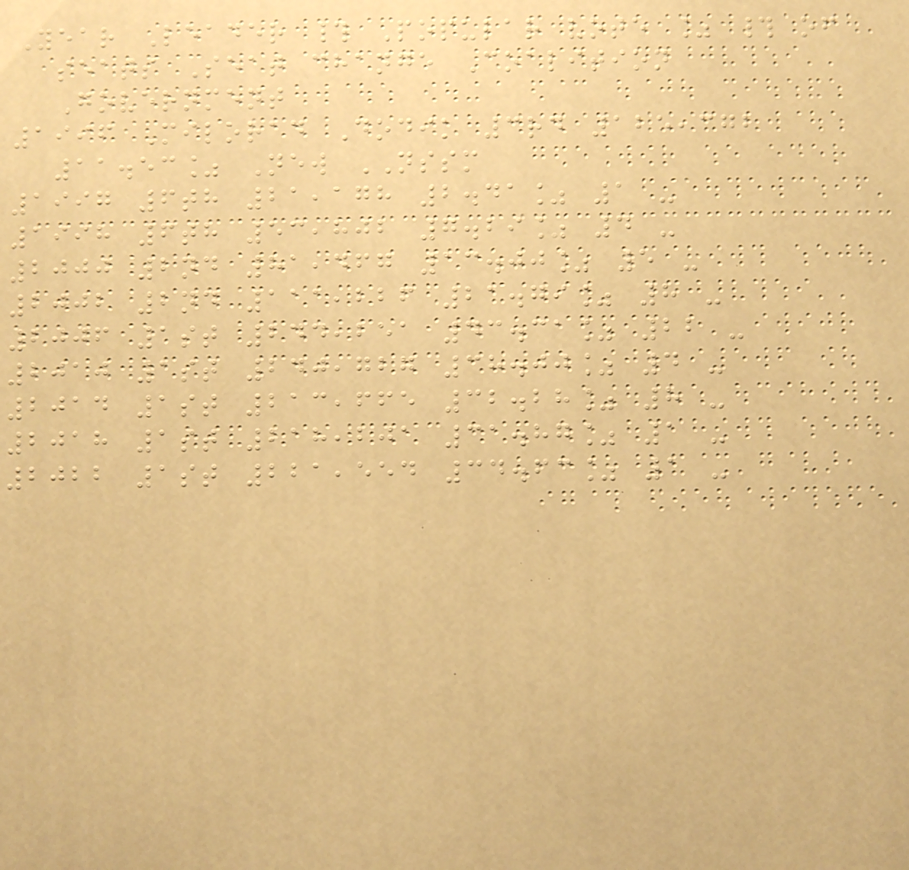Year Leader # Popular vote % # of
seats Seat change Coalition
Government
1996 Milorad Dodik 3rd 125,372
11.53% New NSSM
1997 6th 21,178 2.41% 1 -
1998 6th 53,802 7.29% 4 -
2000 2nd 81,467 13.00% 5 -
2002 2nd 111,226 21.79% 8 -
2006 1st 244,251 43.31% 22 -
2010 1st 240,727 38.00% 4 -
2014 1st 213,665 32.28% 8 -
2018 1st 218,201 31.87% 1 -
2022 1st 221,554 34.63% 1 -
